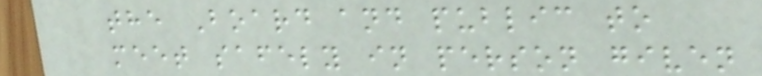the Board and public to
meet safely in person given
